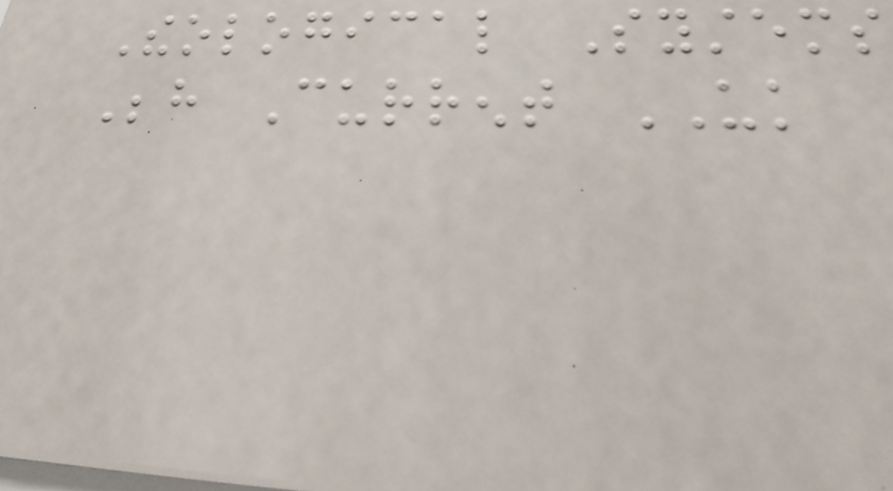Theological Systems
Behind Current UK
